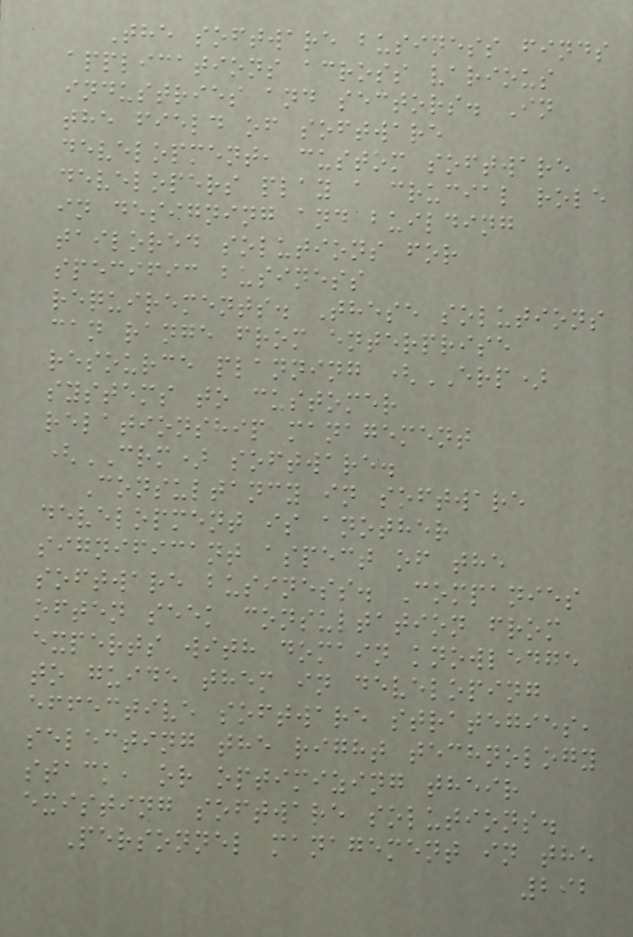The software business finds
applications across various
industries and sectors. In
the field of software
development, custom software
developers play a crucial role
in designing and building
tailored solutions for
specific business
requirements. These solutions
can range from enterprise
resource planning (ERP)
systems to customer
relationship management
(CRM) software.
Consultancy in software
development is another
significant aspect of the
software business. Companies
often seek consultation from
experts with domain knowledge
to guide them in developing
effective software strategies,
selecting the right technology
stack, or optimizing their
existing software solutions.
Personnel management in the
292
